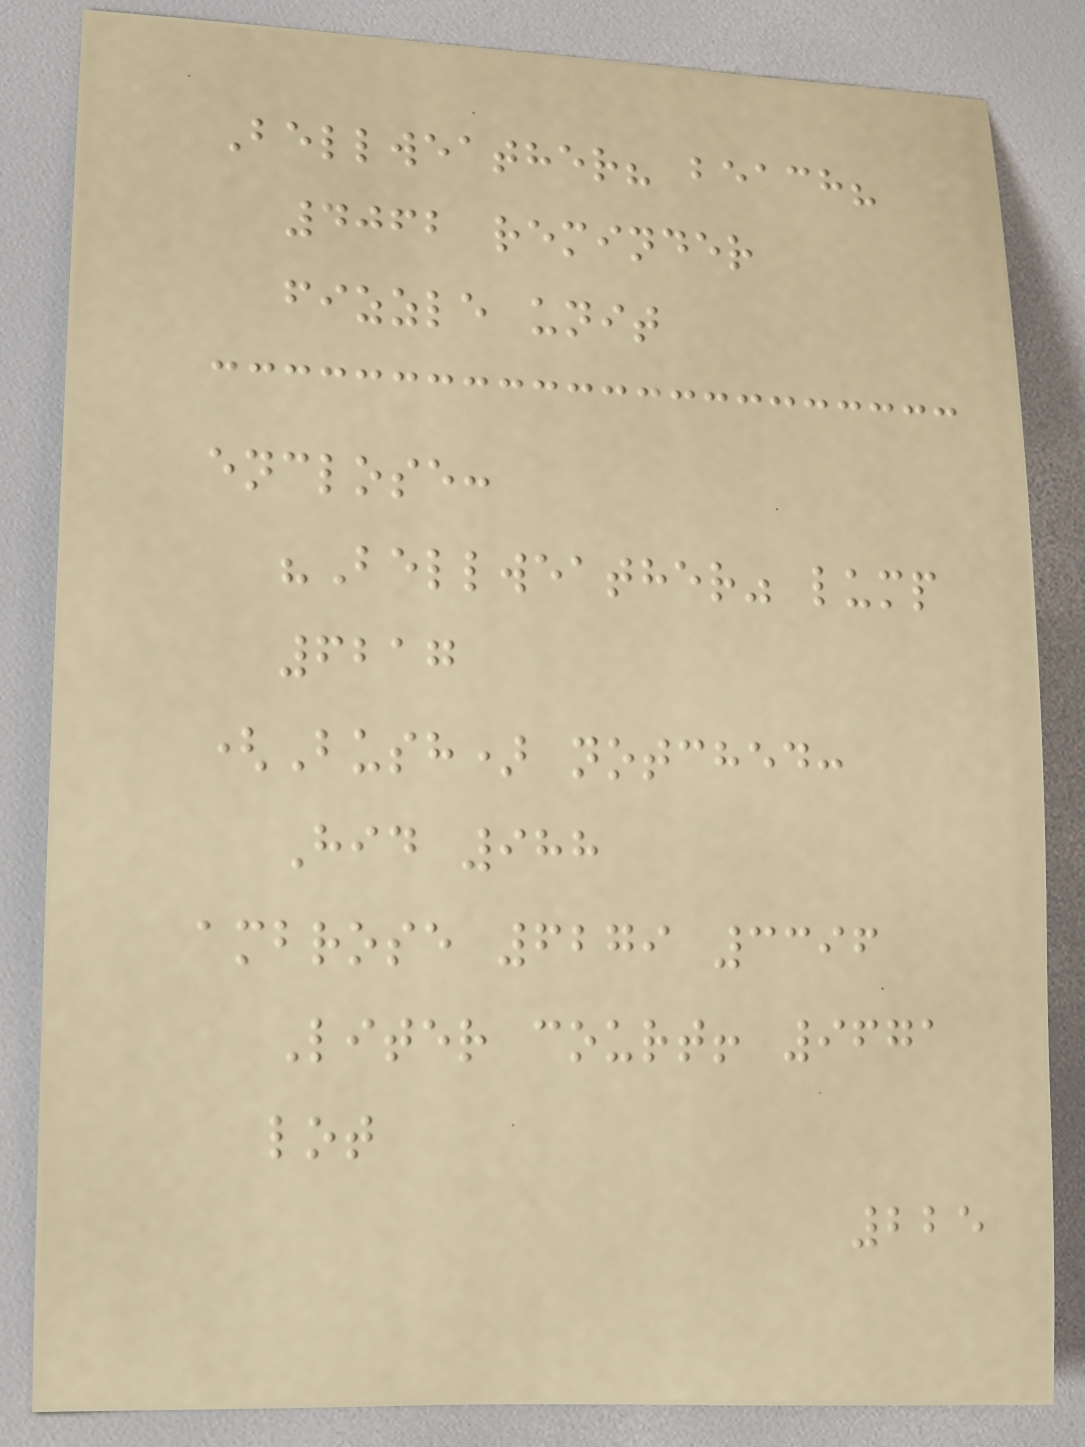Bellweather? beach?
4062 reminder
fizzle unit
enclose:
"Bellweather" lump
6217
(Bush) notched:
Hid 988
ambrose 6279 3396
Liter court! 9671
lot
225
